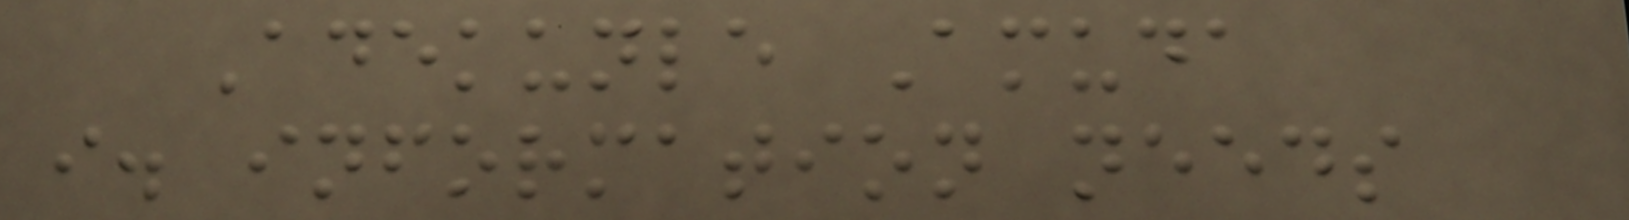Adekunle Amuda
i. information needs
